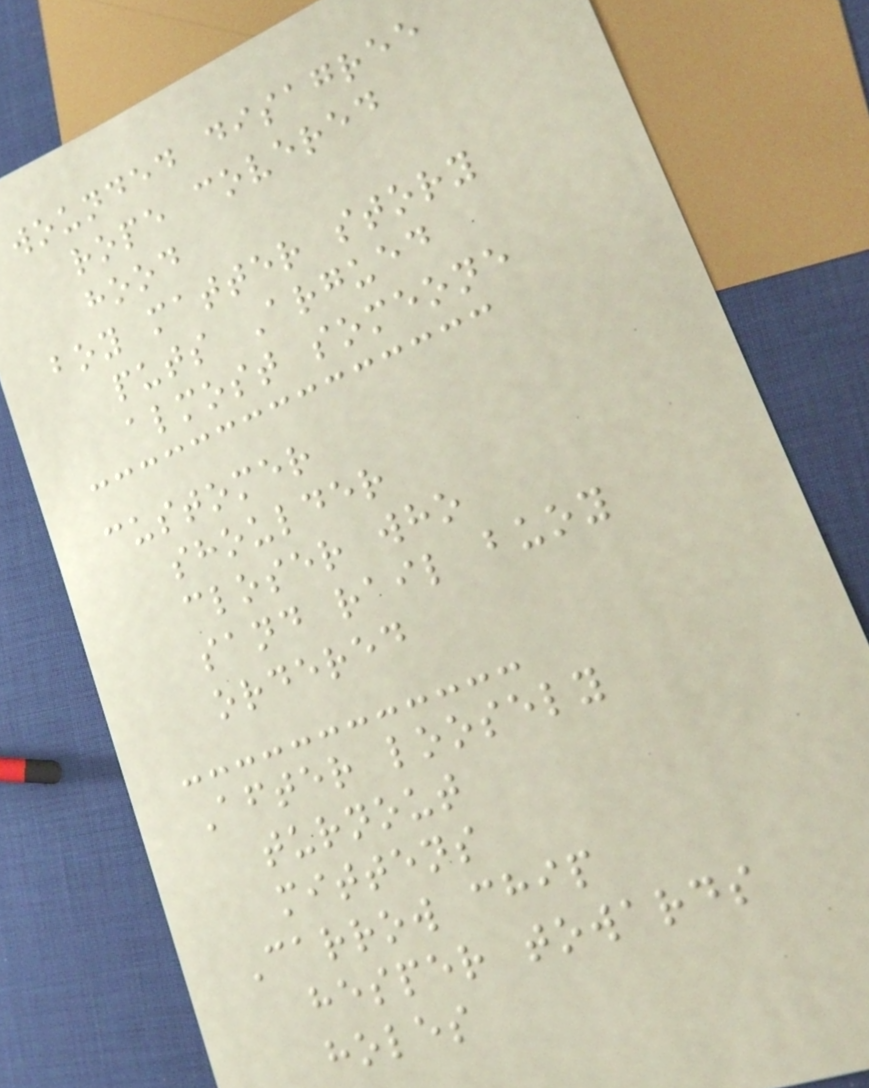wounded disagree
rope covered
hood
boy matter story
puts Argued
almost someone
customer
shoulder
closer who
sand rail buoy
ordered
After loosely
turnout
mittens
Carrow chip
hesper towards
holes
